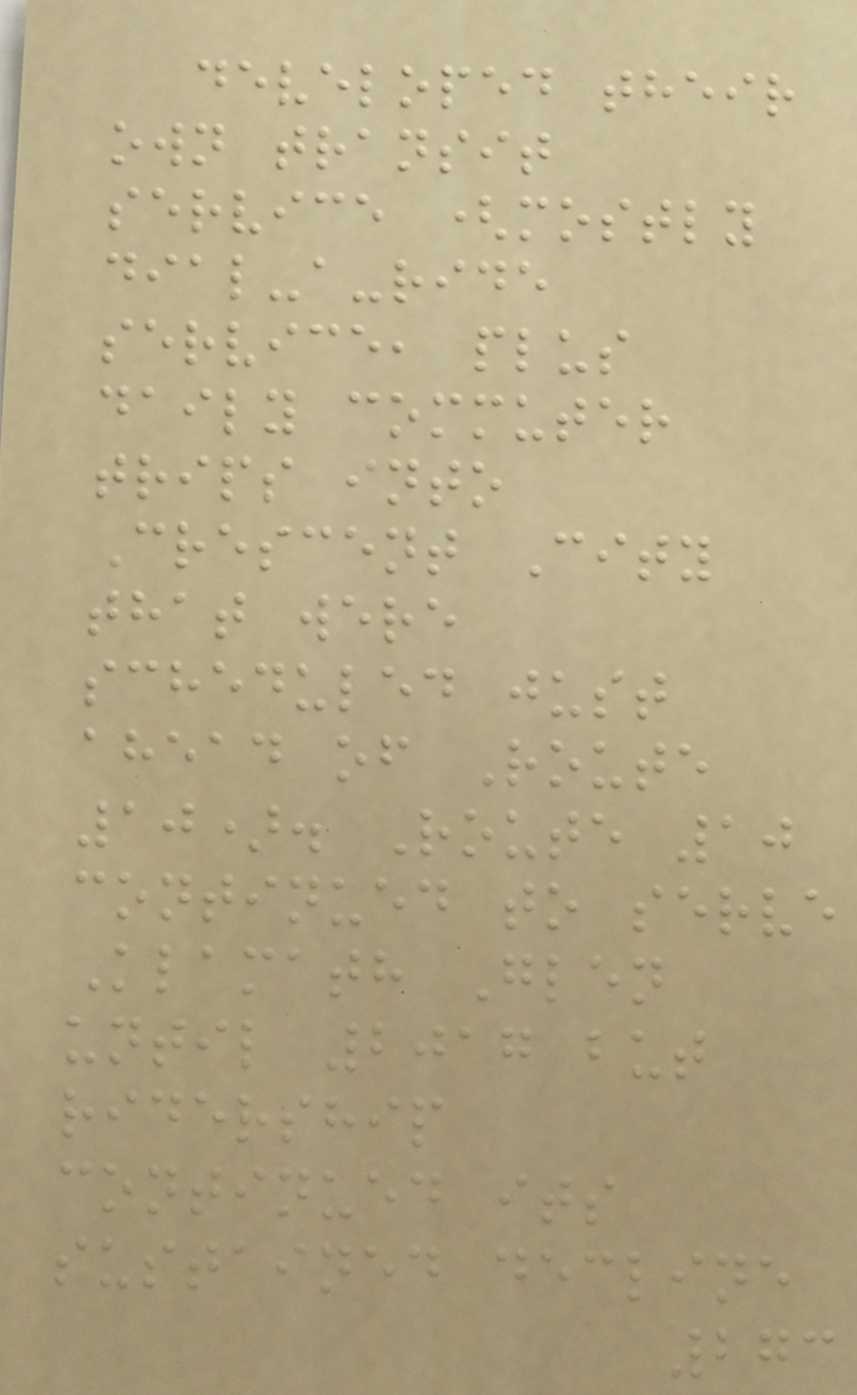developed their
own transit
service (mostly
dial-a-ride
service, plus
daily commuter
trips into
Crescent City
that were
scheduled just
ahead of Route
10). Route 10
continued to serve
Klamath Glen
until 2017 but
ridership
continued its
sustained decline
273
